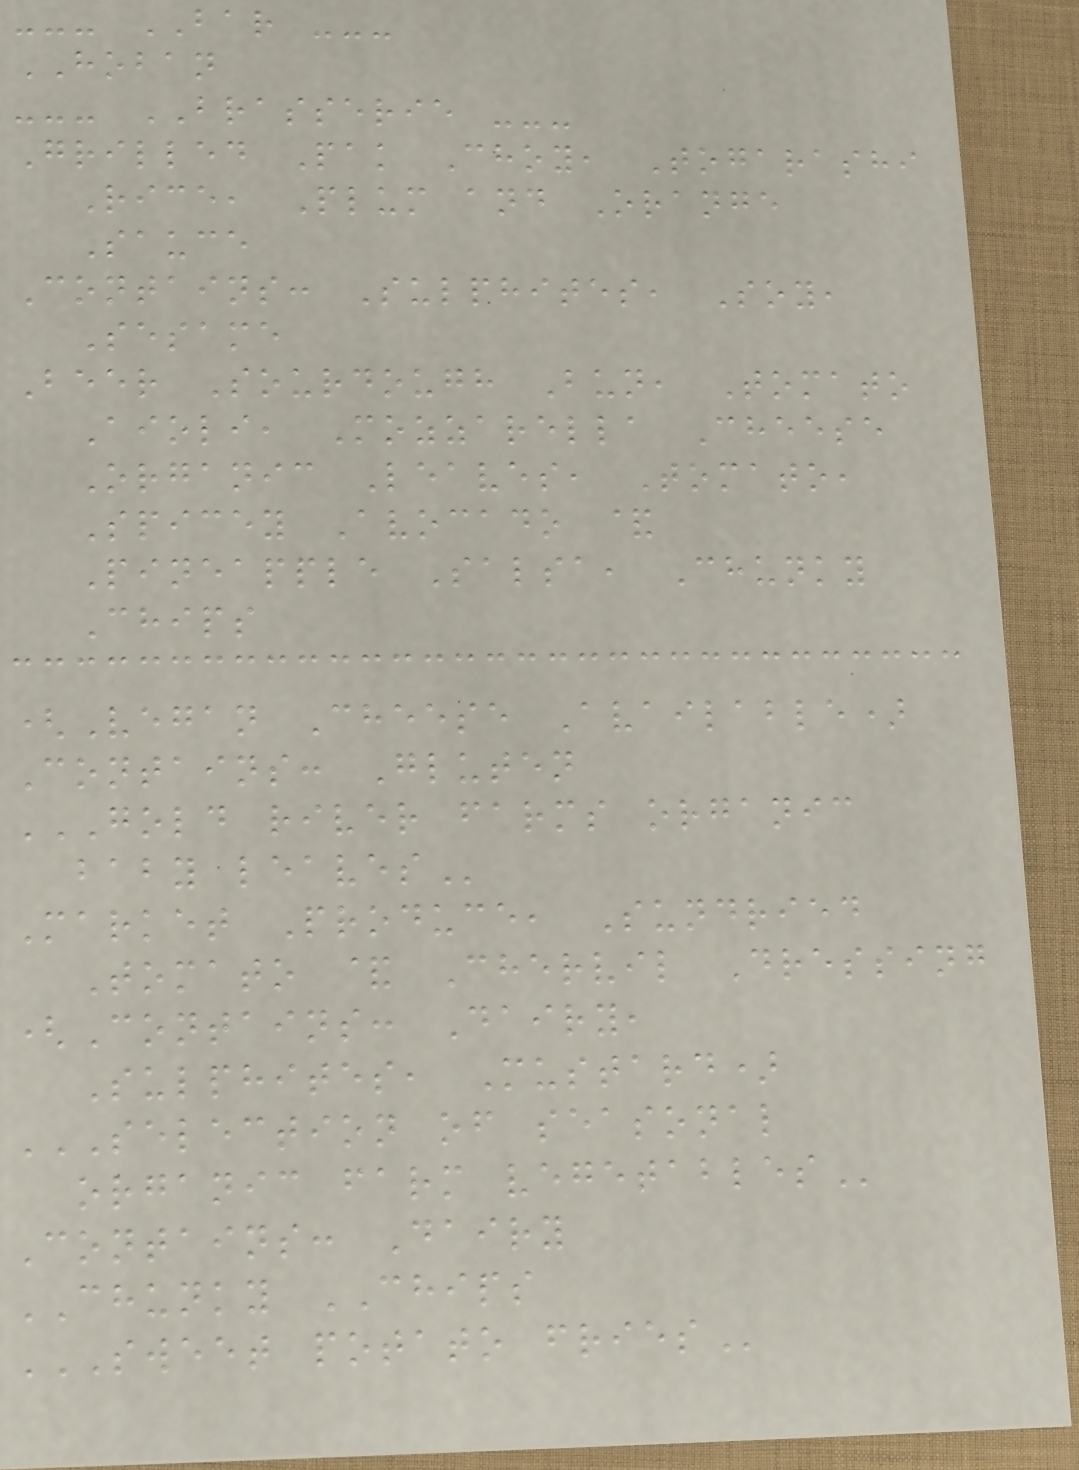--- BAR ---
HOBAN
--- BRASSERIE ---
Grilled Pak Choy, Togarashi
Rice, Plum and Orange
Sauce
Contains: Sulphites, Soy,
Sesame
Beer Sourdough Bun, Tomato
Aioli, Mozzarella Cheese
Organic Leaves, Tomato,
Spicey Avocado &
Pineapple Salsa, Chunky
Chips
(Vegan Cheese Available)
Contains: Gluten
GOLD RIVER FARMS ORGANIC
BABY LEAVES
Market Produce, Sundried
Tomato & Chervil Dressing
(Contains: Dairy,
Sulphites, Mustard)
SELECTION OF SEASONAL
ORGANIC FARM VEGETABLES
Contains: Dairy
CHUNKY CHIPS
SWEET POTATO FRIES
